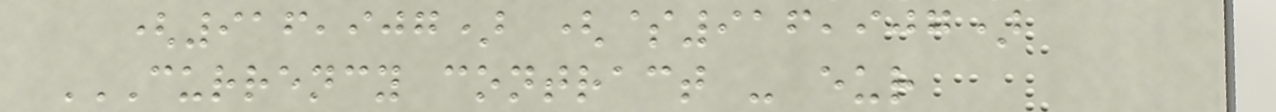(916,907) ($916,907)
CURRENCY CONTRACT - EUR
